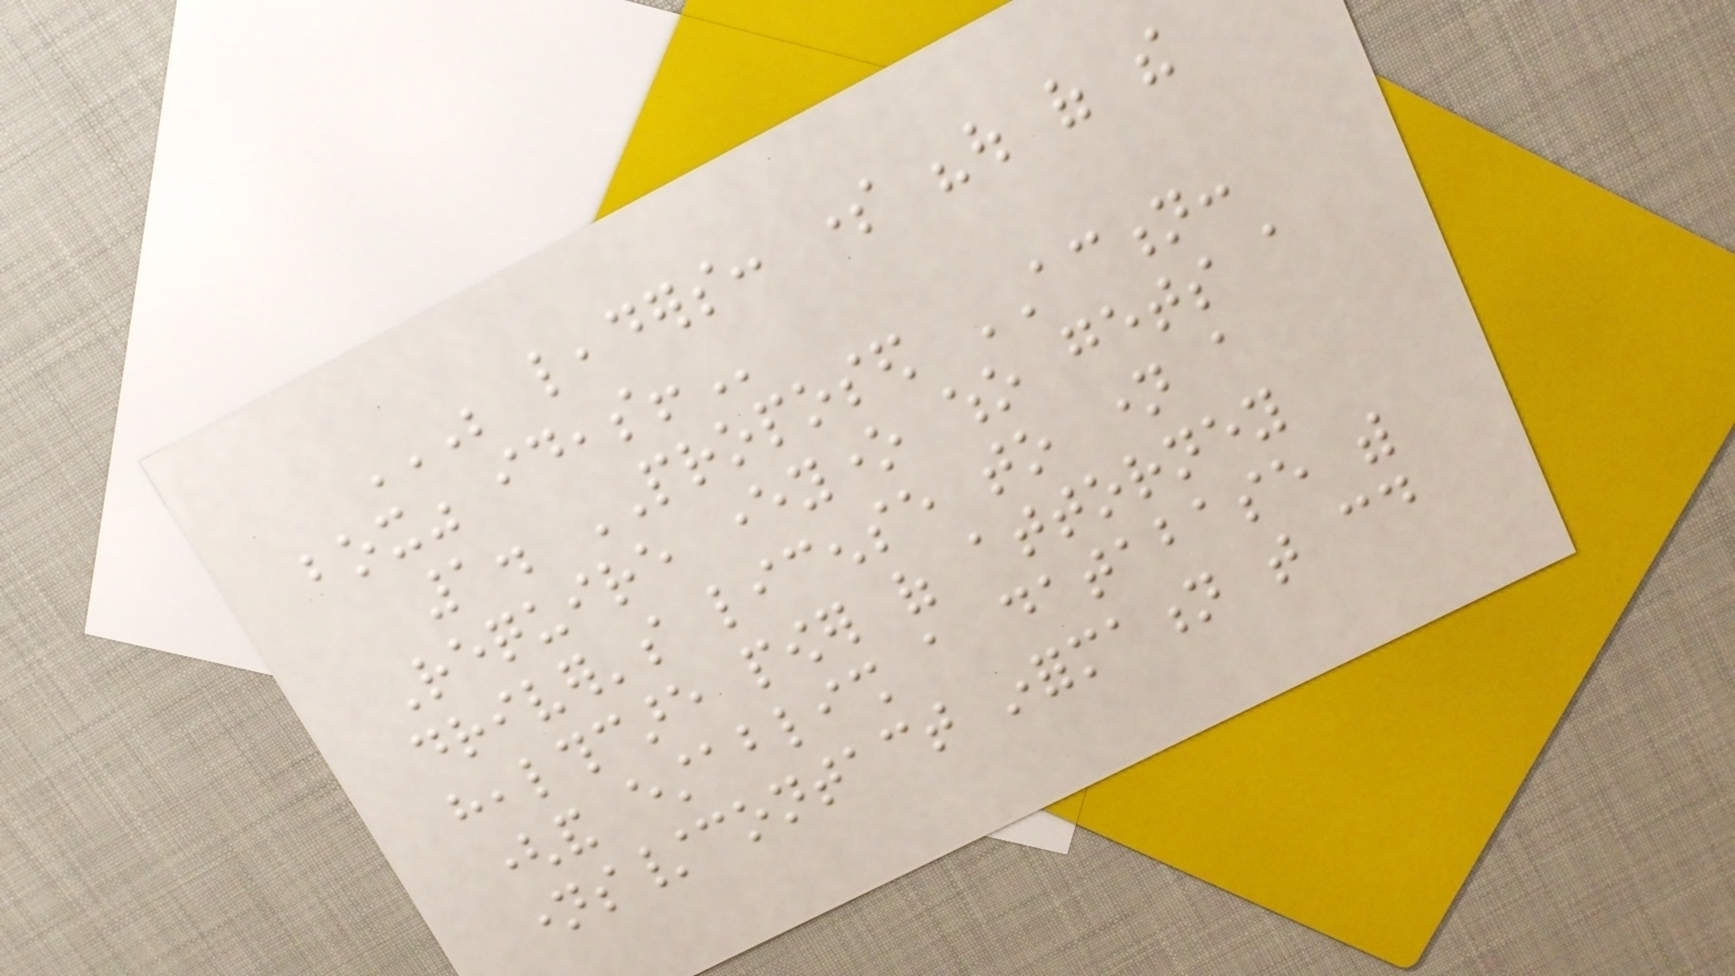BE LEADERS: SOME "OUT OF THE
BOX" IDEAS!
1. PROPOSED ACTION:
Require everyone who gets a
driver's license to name a
healthcare power of attorney
(and establish a database with
names/contact information that could
